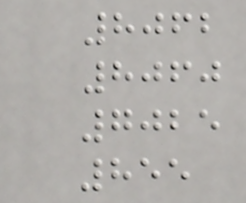8062
8060
7025
855
